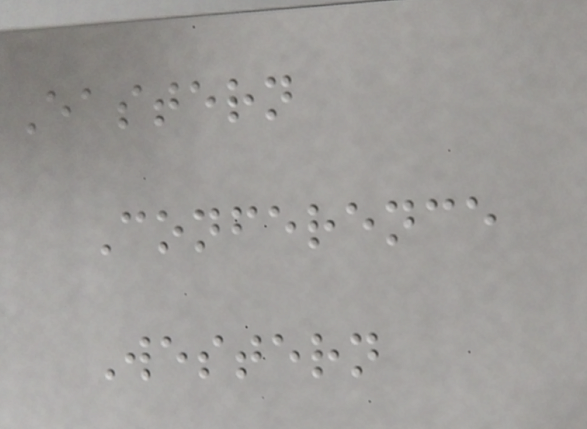Eastern
Conference
Western
